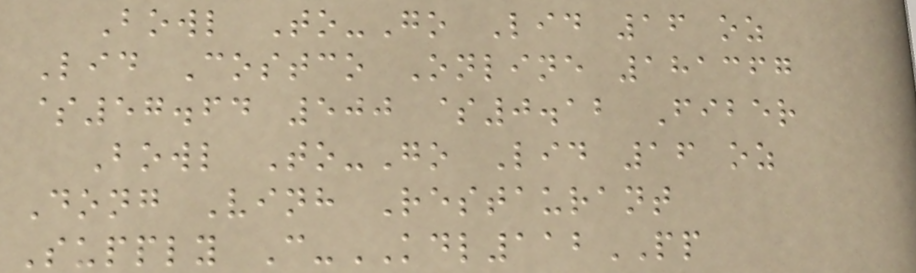Bowl To-Go Lid 16 oz
Lid Costco Online 181367
$57.64 500 $0.12 Fiber
Bowl To-Go Lid 16 oz
Dong Vinh Restaurant
Supply C-KDL112PP
